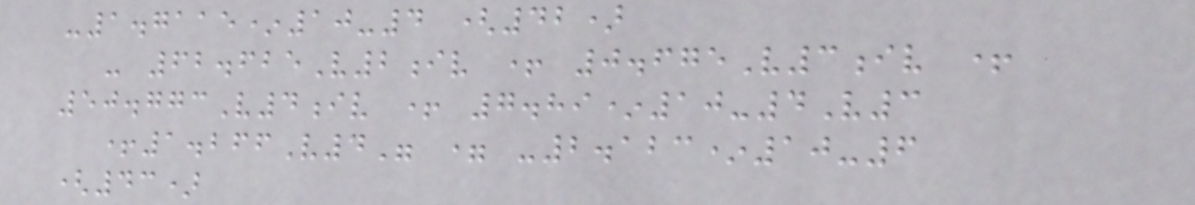-1.7115*10-4 (42)
- 62.625V2iv + 0.675V3iv +
50.773V4iv + 7.89*10-4V3
+1.266V4" = -2.123*10-6
(43)
